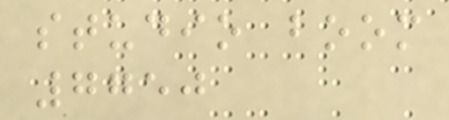studio boom
7750
